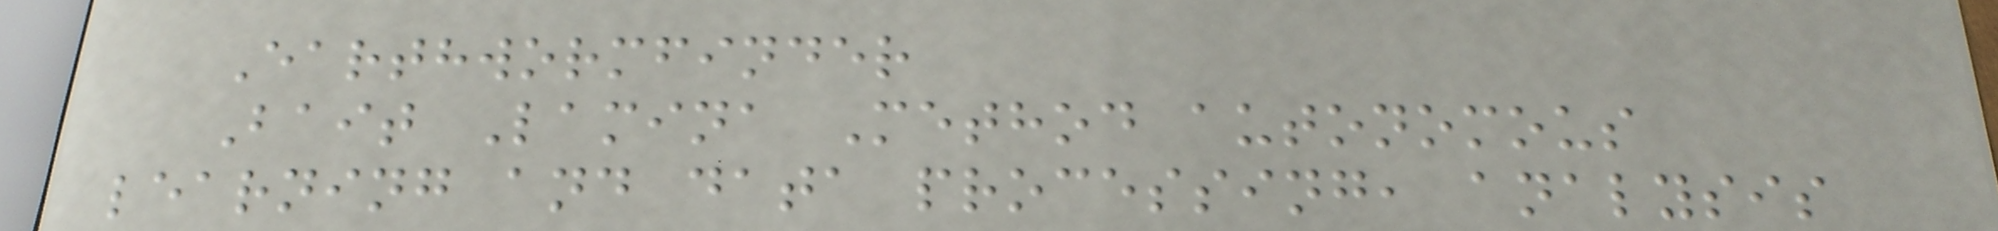Earthwormfinder
Bait Lamina Method autonomous
learning and data processing, analysis
